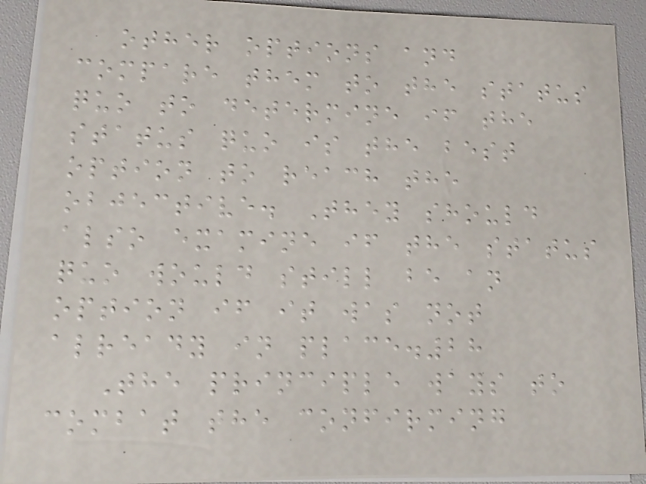other options and
compare them to the status
quo to determine if the
status quo is the best
option to reach the
objective. They should
also examine if the status
quo would still be an
option if it was not
already in place.28
The principle ways to
combat the confirming
